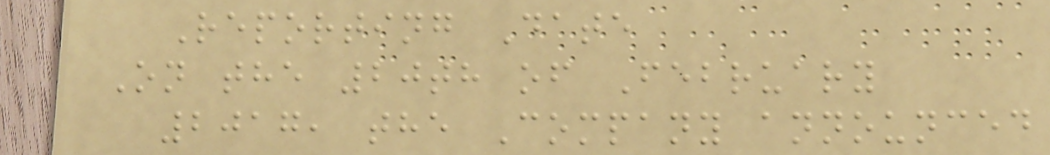Reporting Date
On the 20th of February
2017, the Company announced
